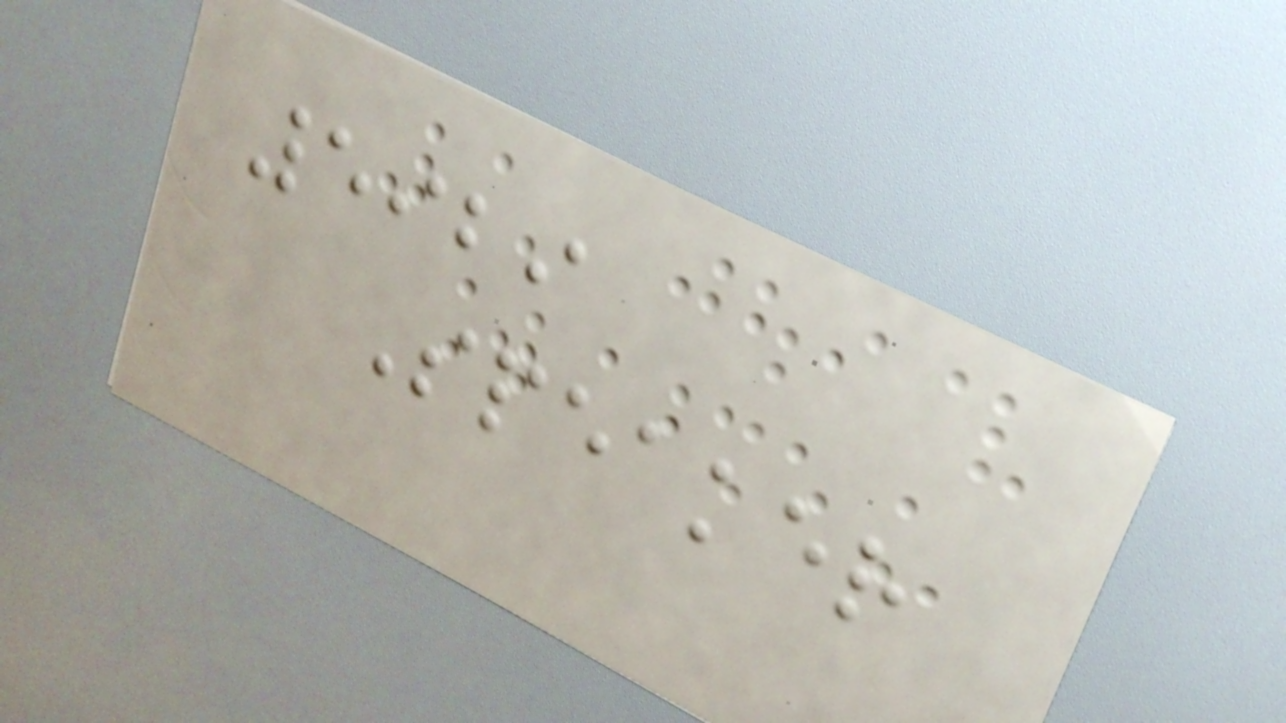5929
Speaker
